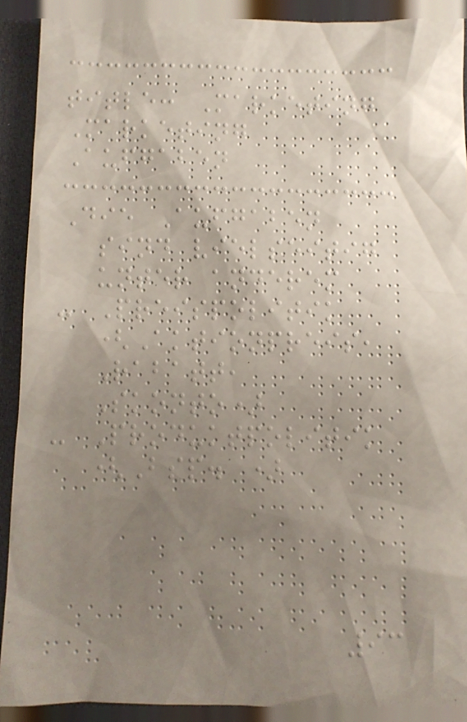title: Marketing
Marketing
Aufgaben
Die Aufgaben
sind vielseitig
unter anderem
- Preispolitik
(Aktionpreis,
Rabatt,
Skonto)
- Produktpolitik
(Bsp. )
93
